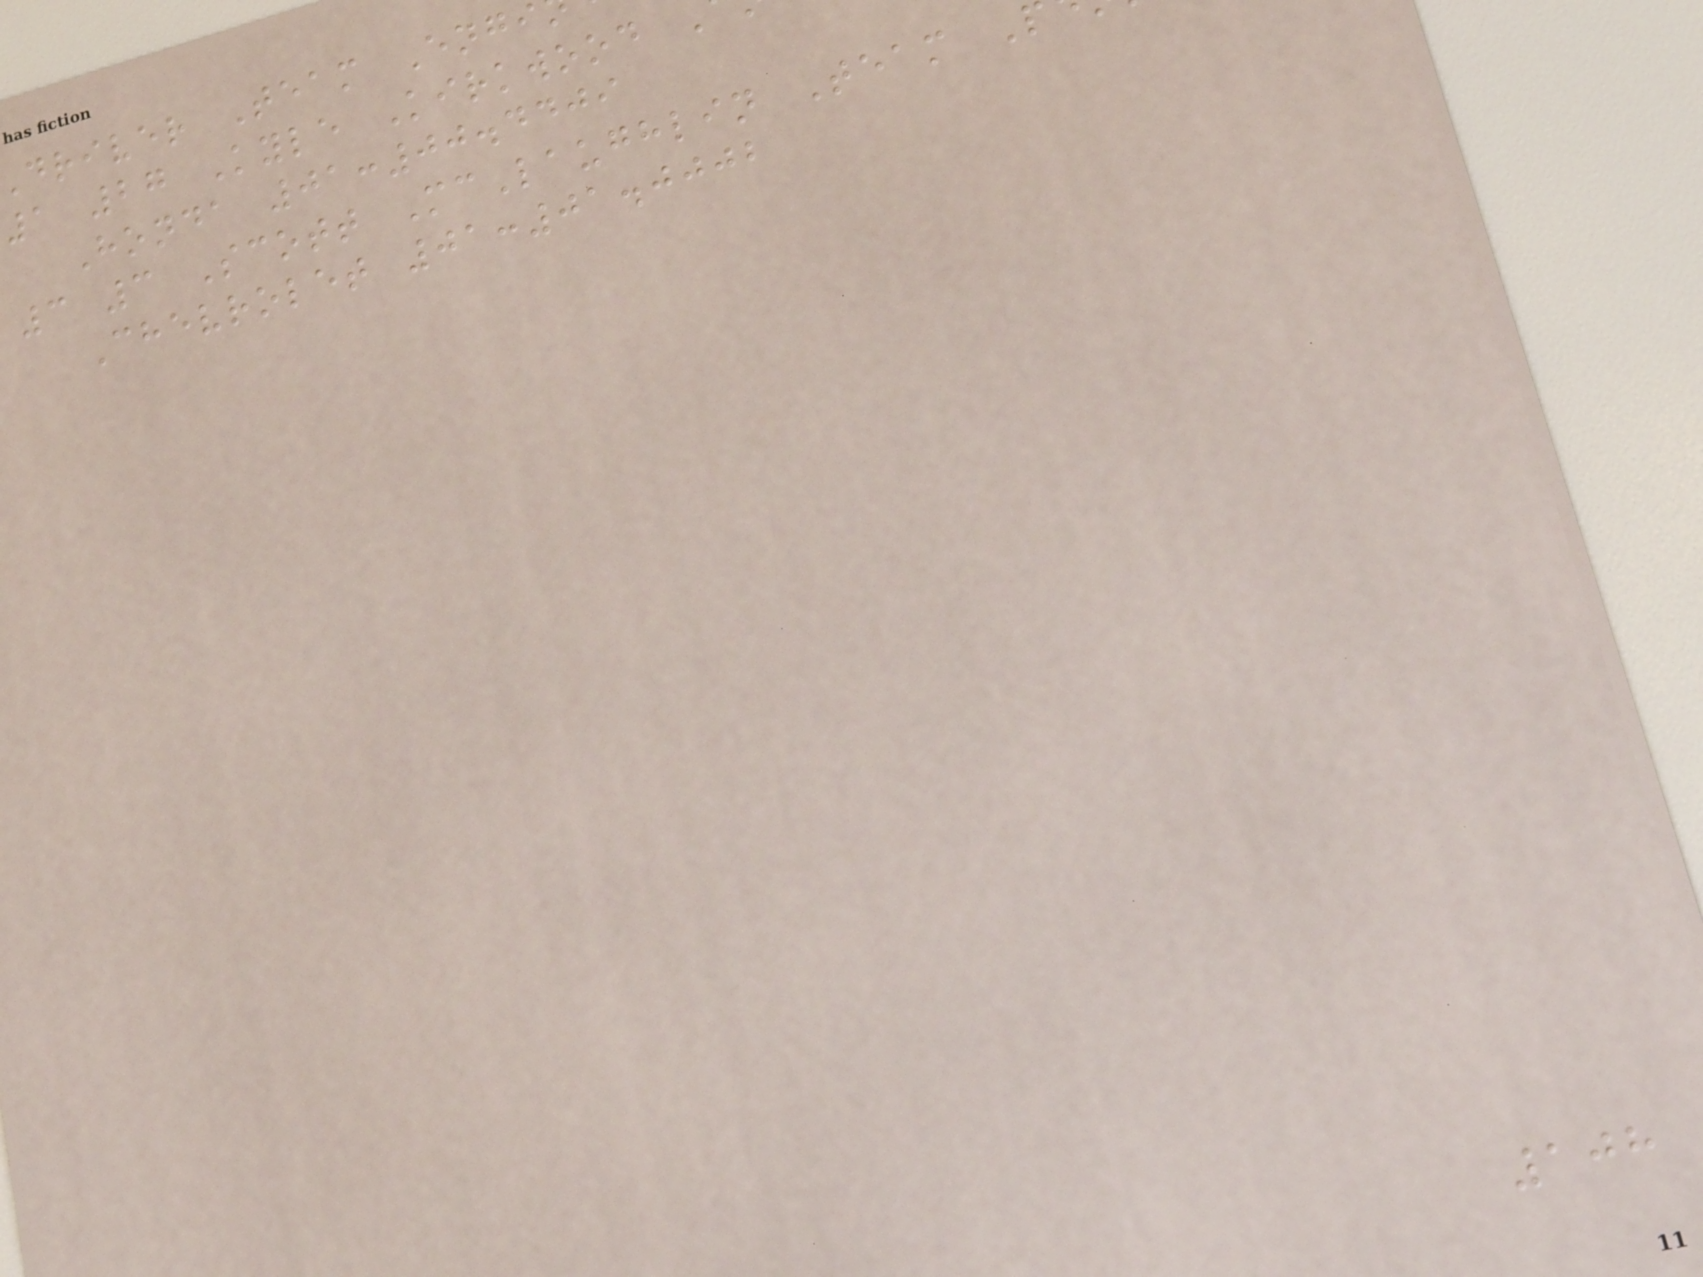driver Team Engi
1 27 Kyle Kirkwood
Honda 01:00.4409
3 3 Scott McLaughlin Team
Chevrolet 01:01.0002
108
